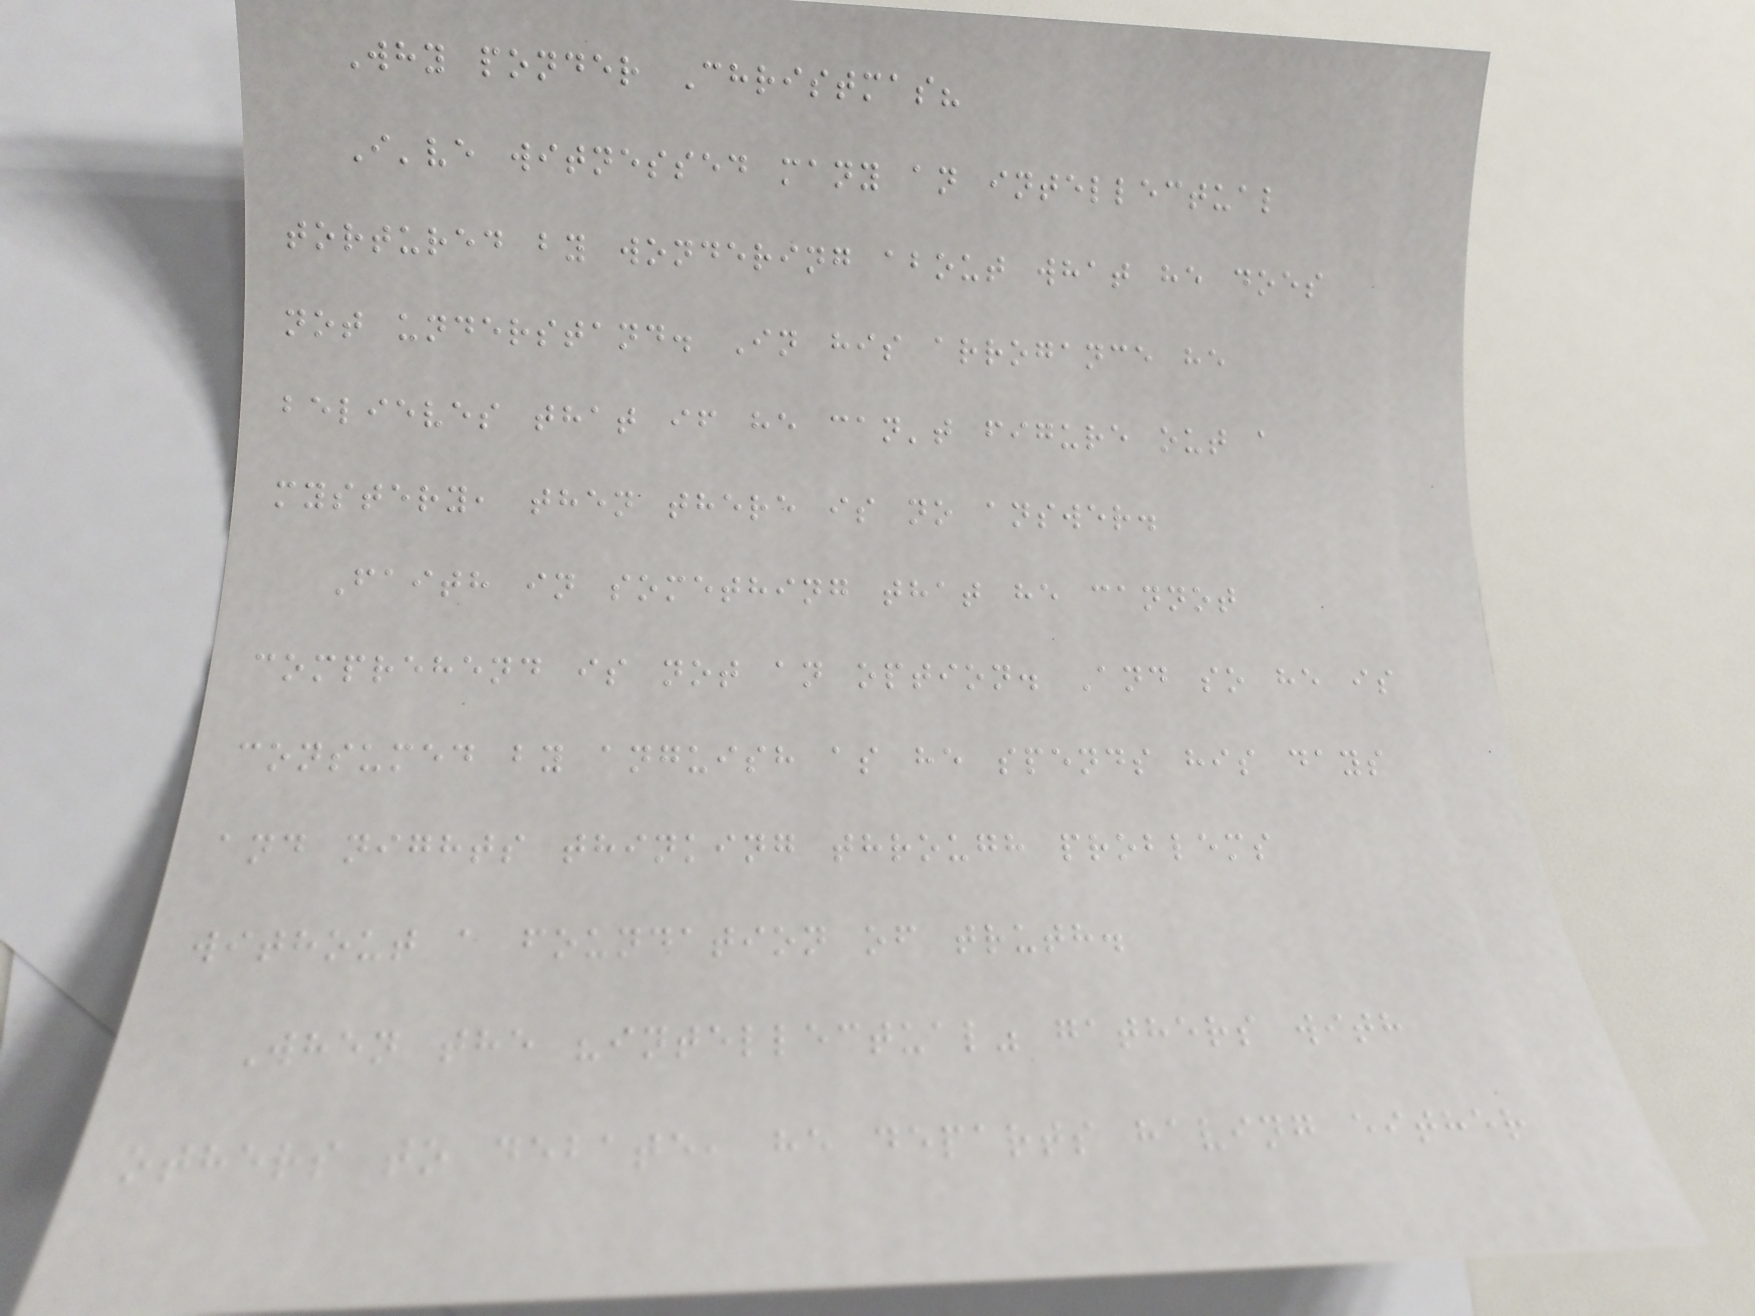Why ponder Christmas?
I've witnessed many an intellectual
tortured by wondering about what he does
not understand. In his arrogance he
believes that if he can't figure out a
mystery, then there is no answer.
Faith in something that he cannot
comprehend is not an option. And so he is
consumed by anguish as he spends his days
and nights thinking through problems
without a foundation of truth.
When the "intellectual" gathers with
others to debate, he departs having either
